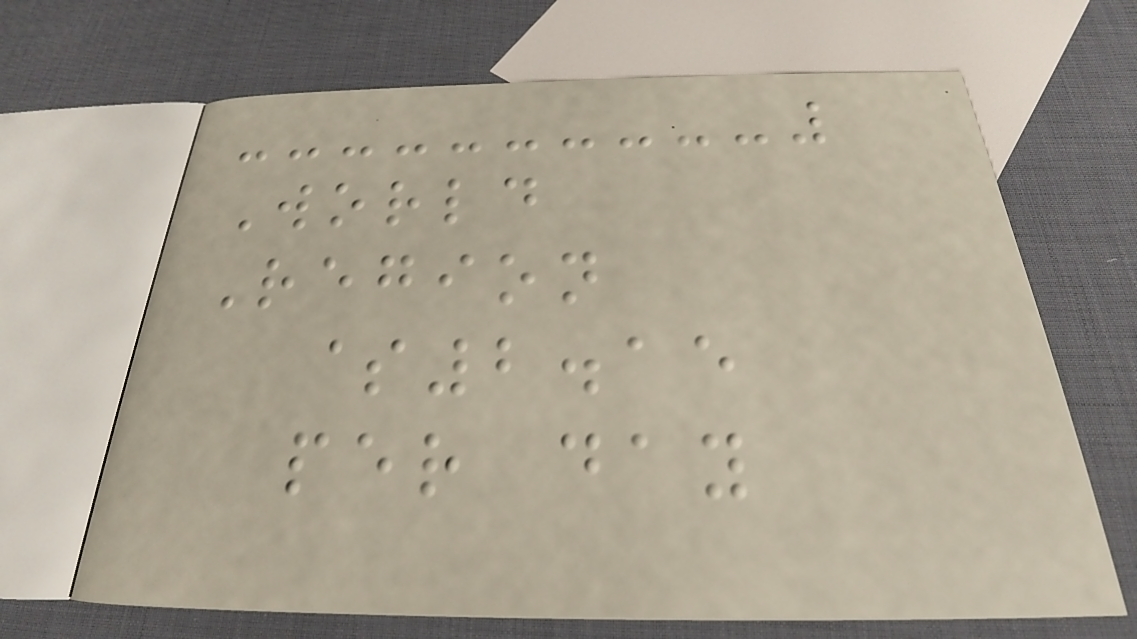World
Region
$2.15
per day
